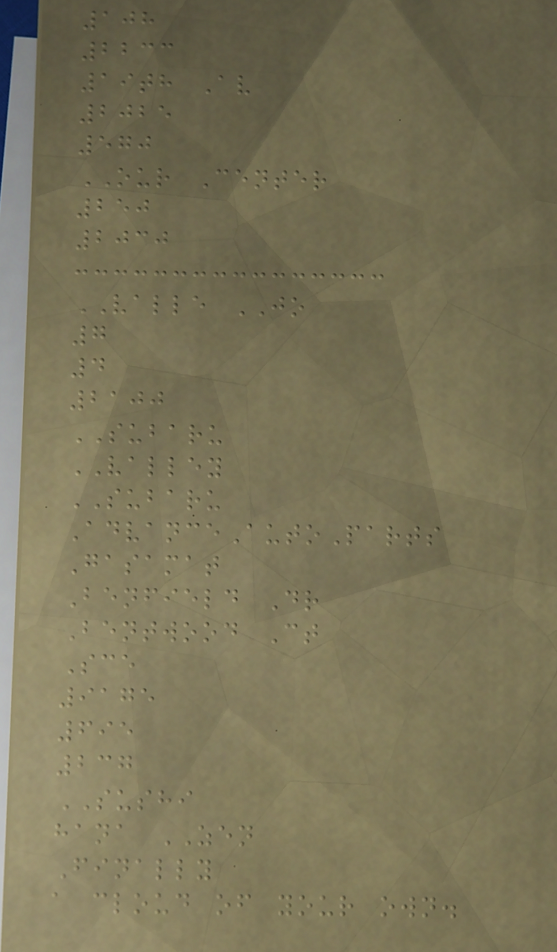108
2233
19th Av
2025
570
OUR Center
250
2030
VALLE JO
7
4
2100
SUBARU
VALLEY
SUBARU
AdvanceAutoParts
Gasamat
Benfield Dr
Bentwood Ct
Sce
9175
695
237
SUSHI
hana ZEN
Finally
a cloud of your own.
